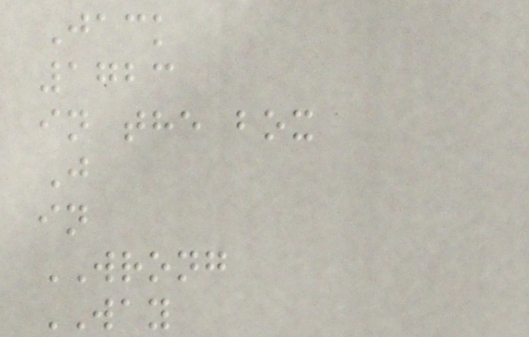Jack
1723
in the box
J
in
WRONG
WAY
